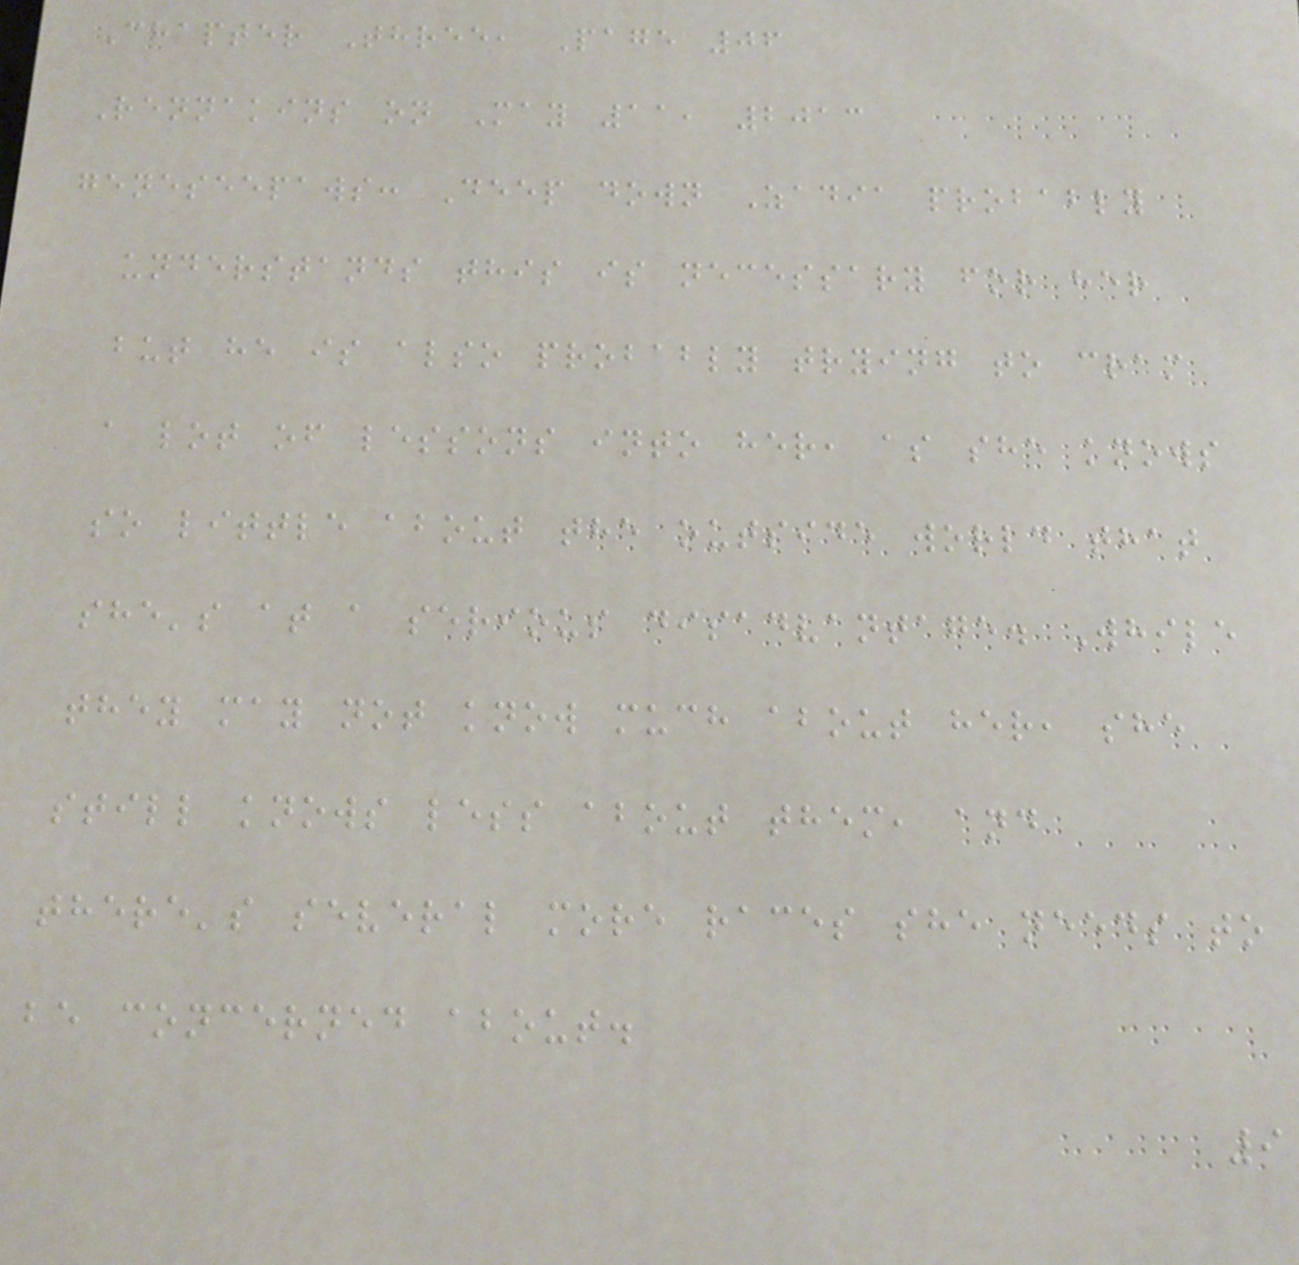Chapter Three, Page 06
Rennakins on May 11, 2013
geneseepaws: Deep down Zadia probably
understands this is necessary for her
but he is also probably trying to cram
a lot of lessons into her, as she knows
so little about the outside world that
she's at a serious disadvantage. While
they may not know much about her, she
still knows less about them, and
there's several more races she needs to
be concerned about.
9
